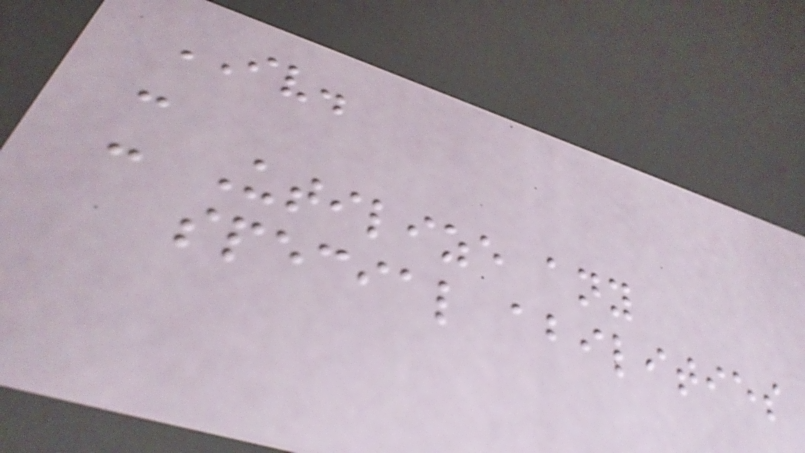IV.
-
- Utilize any
special abilities
